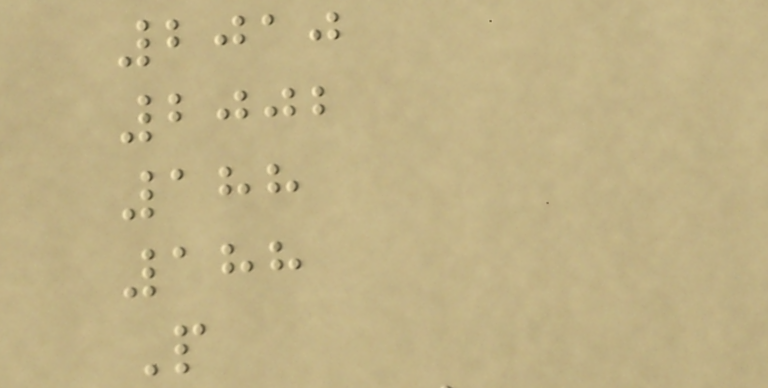2010
2002
188
188
P
